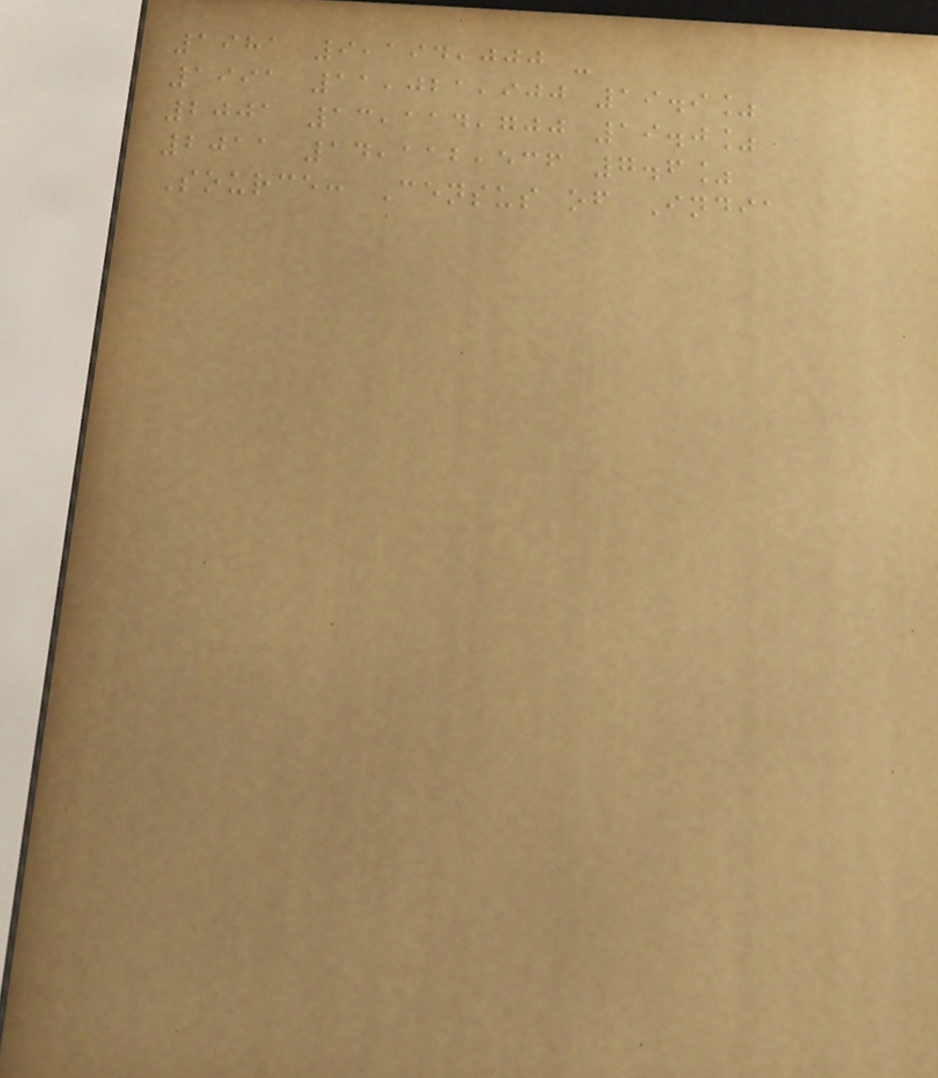1981 9,194,000 -
1991 11,021,900 19.9%
2001 13,114,700 19.0%
2011 14,112,536 7.6%
Source: Census of India
